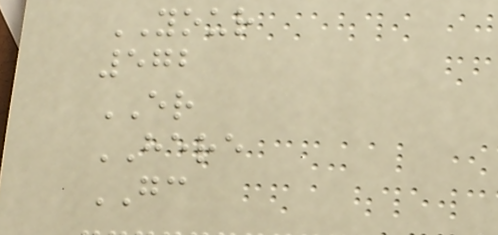YOUR
572
ER
HERE
GC
